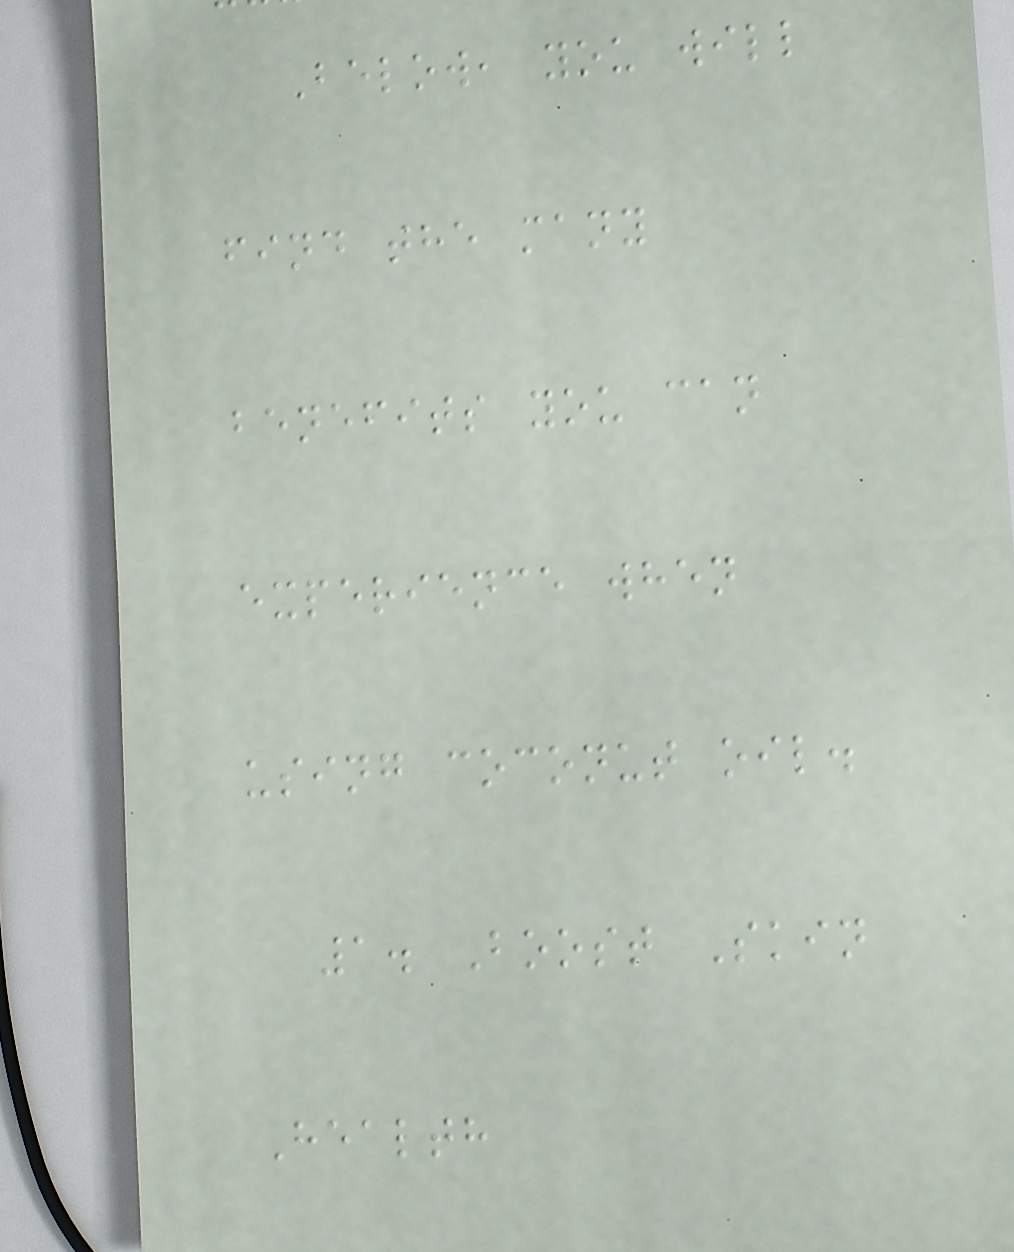Below, you will
find the many
benefits you can
experience when
using coconut oil.
1. Boost Skin
Health
